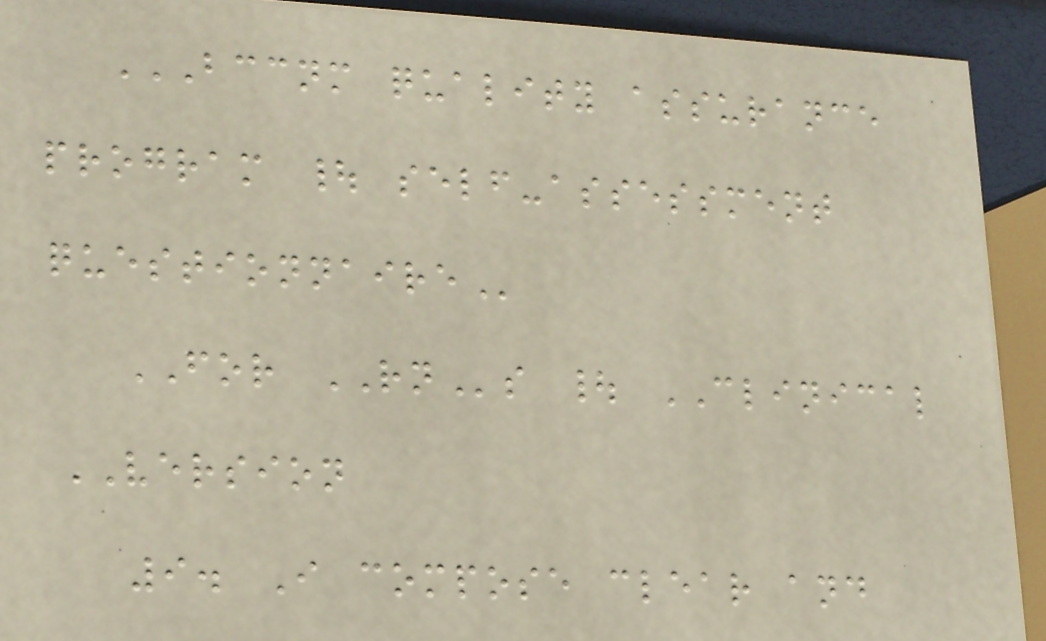BCCNM QUALITY ASSURANCE
PROGRAM | SELF-ASSESSMENT
QUESTIONNAIRE
FOR RNs | CLINICAL
VERSION
9. I compose clear and
